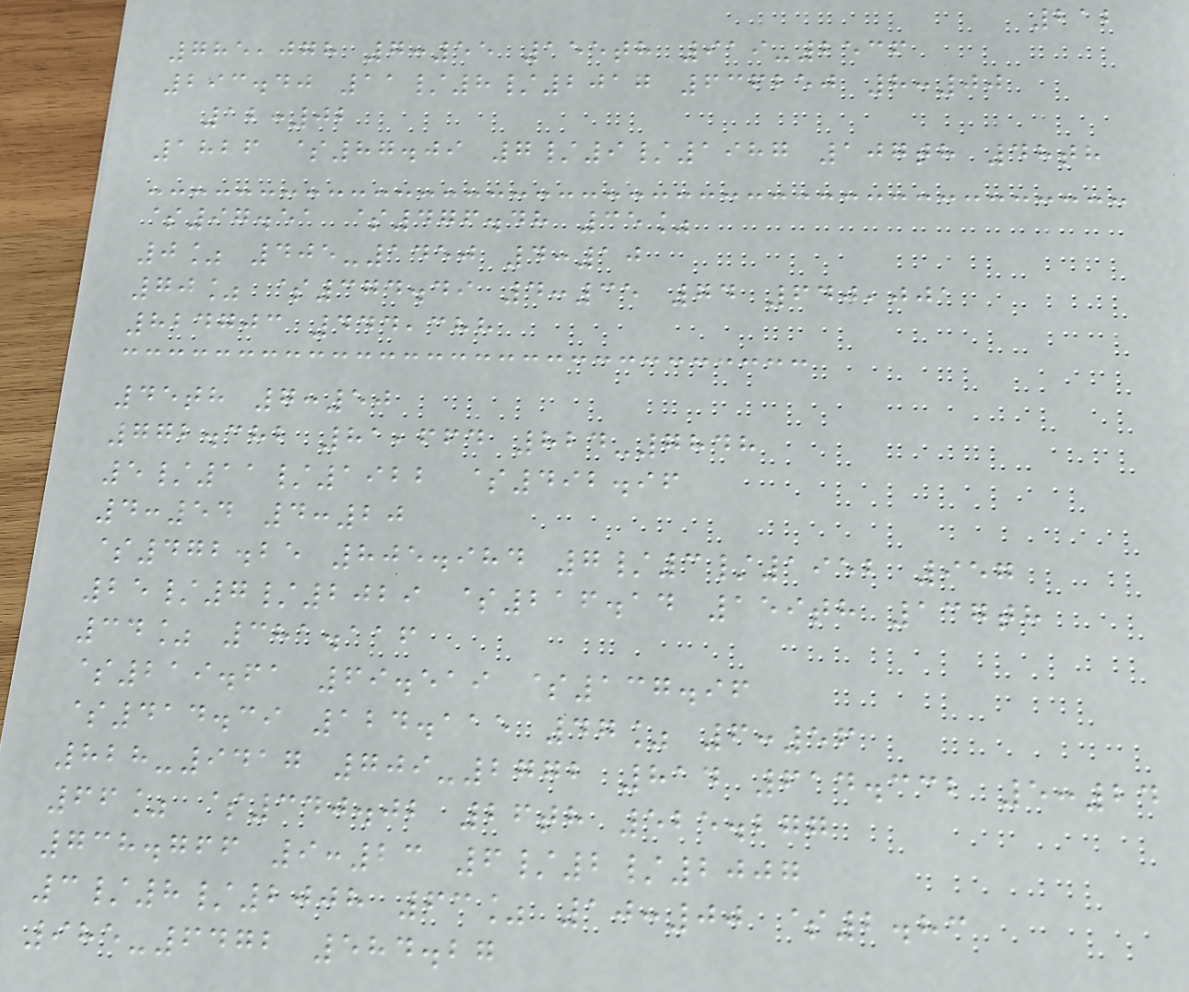212
785,078 7:55 155th 919-2536
293.40 11/8/2017 636250 8:00
12:02
1826 $87.09 7/9/1987 107th 48th
$97.51 $476.48 35%
0% 405-1450 4:10
70% $374.49 4:35 74 640,001
824703 444,388
45th 7:50
772.382 81,664 824-7848
5/11/1922 $492.96
4:54 4:20
$472.25 805.984 7/3/1952 957
25/7/2029 $216.14 159th 137th
34% 381.116
$219.61 69.519 $137.96
$414.39 124.115 47% 6:56
828-9417 709-2772 814 614.332 5:24
66% $340.02 26th 525.277
738.766 9:23 6/2/2007
3/8/2008 63% 10:00 $2.83
985-6472 584.27
